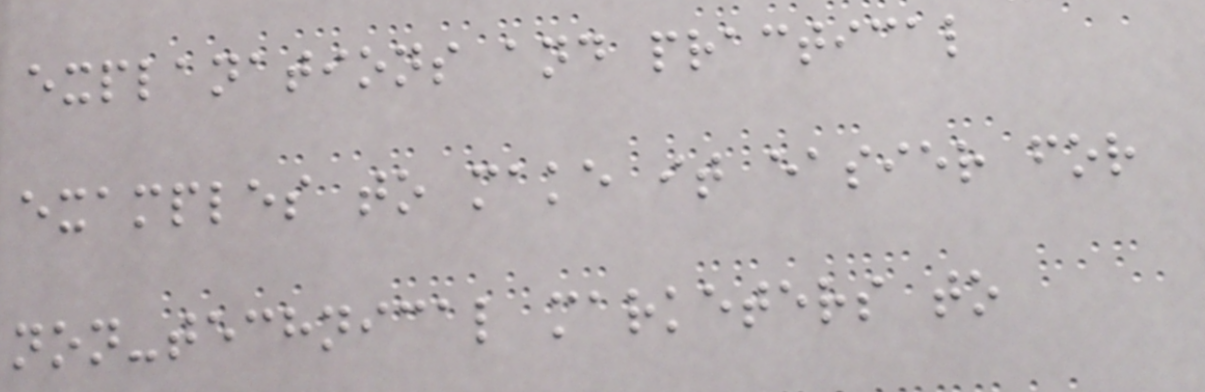explanations and practical
examples to make it easier for
non-technical marketers to
